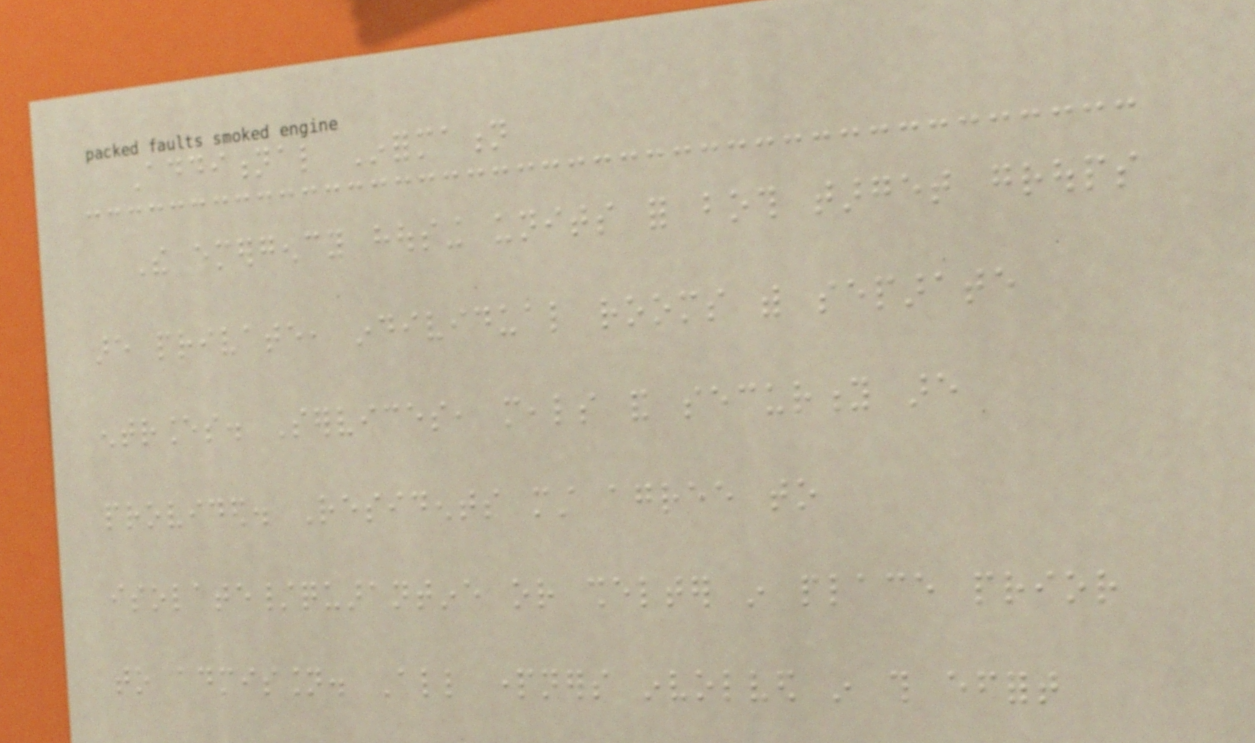Additional Information
The emergency housing units for both target groups
are private, individual rooms with separate
entrances. Services, meals and security are
provided. Residents must agree to
isolate/quarantine or shelter in place prior
to admission. All partners involved in this effort
